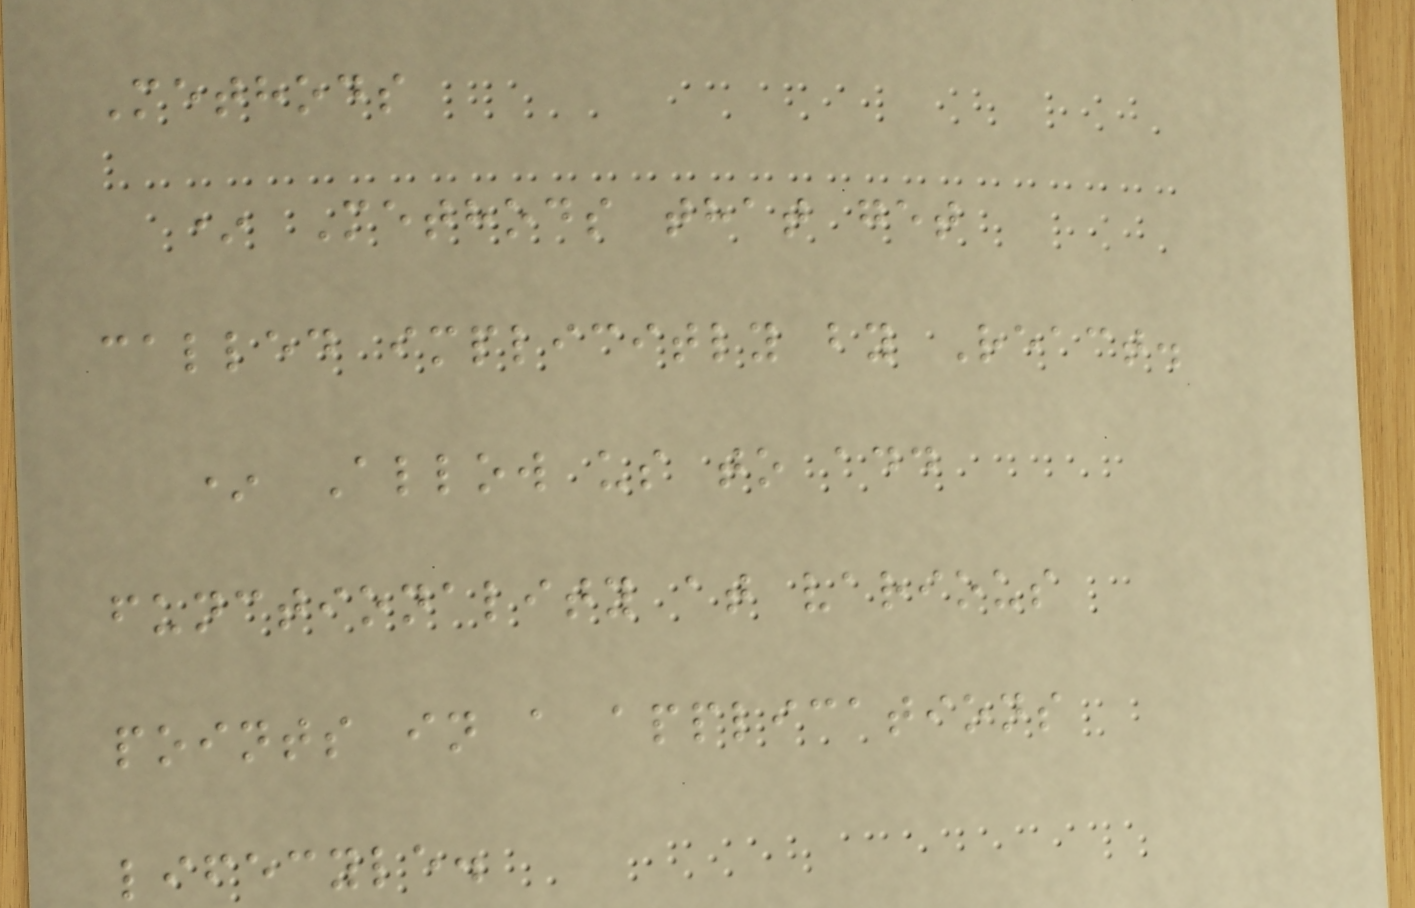Methods
* Methods that get
called implicitly by React.
* Allow us to add
functionality at various
points in a applications
lifecyle.
